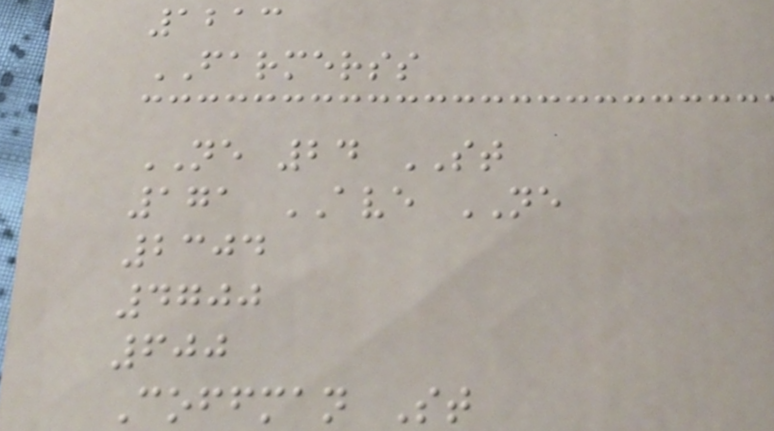1213
FARMERSS
NE 24 ST
171 AVE NE
2304
4700
600
Coffman St
